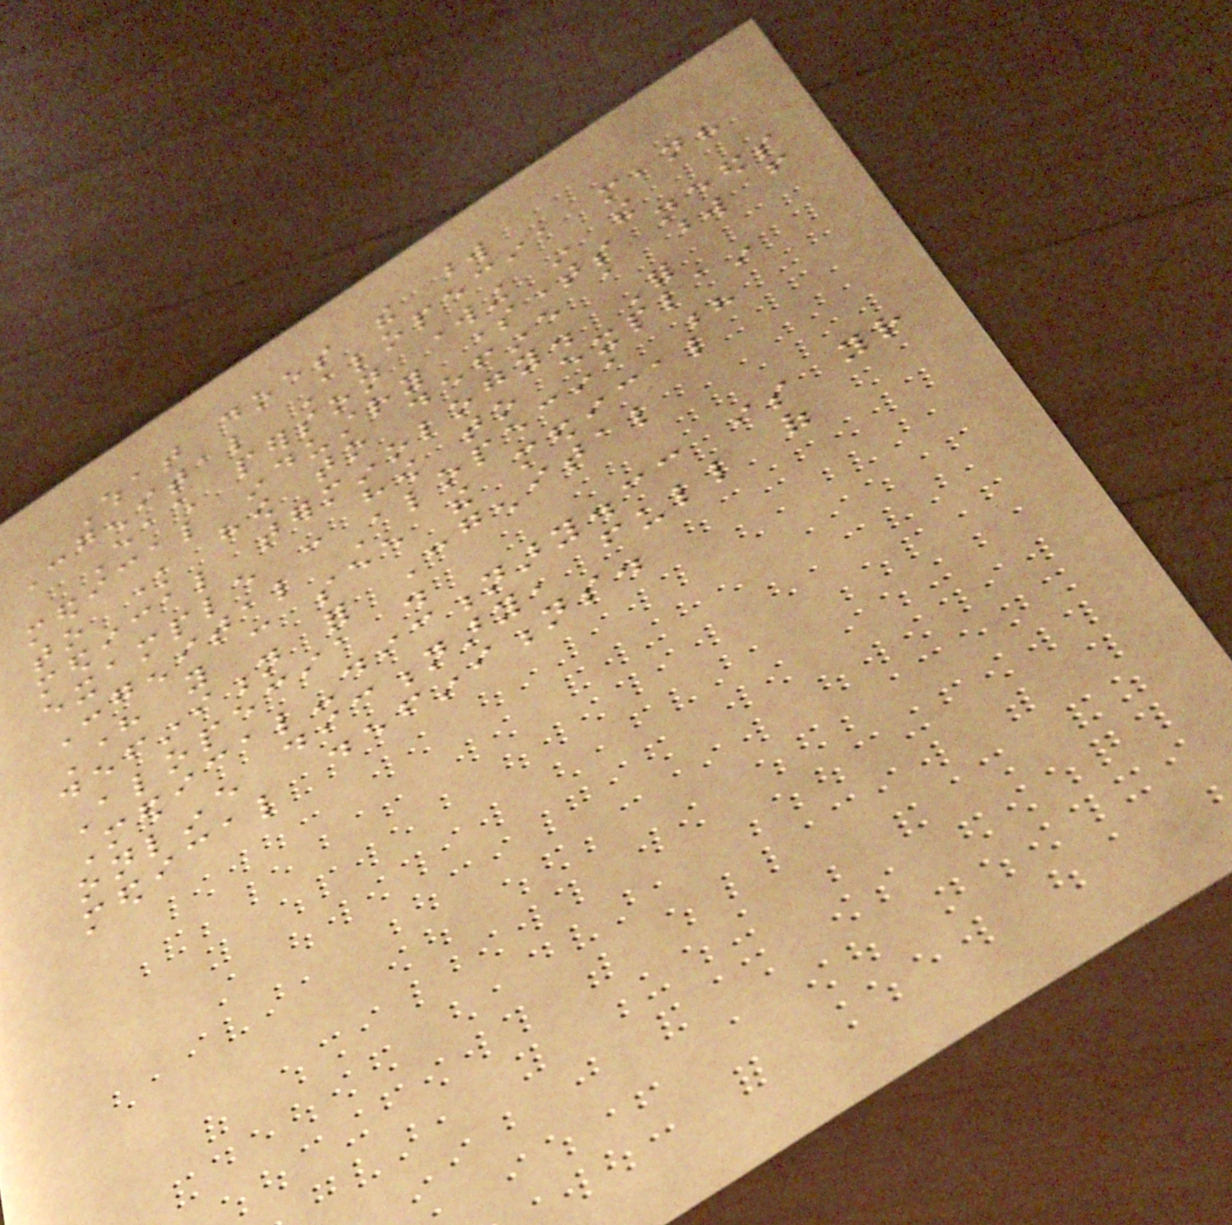What does the word
Congenital Alopecia mean?
Each person working in the
medical industry sometimes needs
to know how to define a word from
medical terminology. For
example - how to explain
Congenital Alopecia ?
Here you can see the medical
definition for Congenital
Alopecia .
Medical-dictionary.cc is your
online dictionary, full of
medical definitions.
